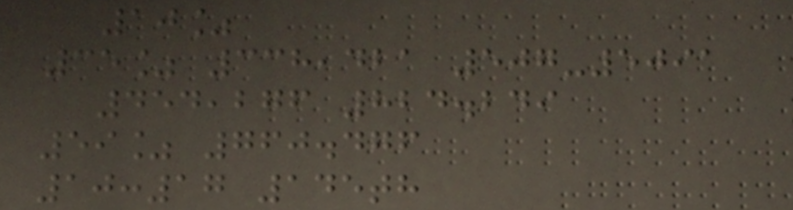10%
35% 338,421 507-5091
454,276 824.249
59% 760.476
10:17 145th
